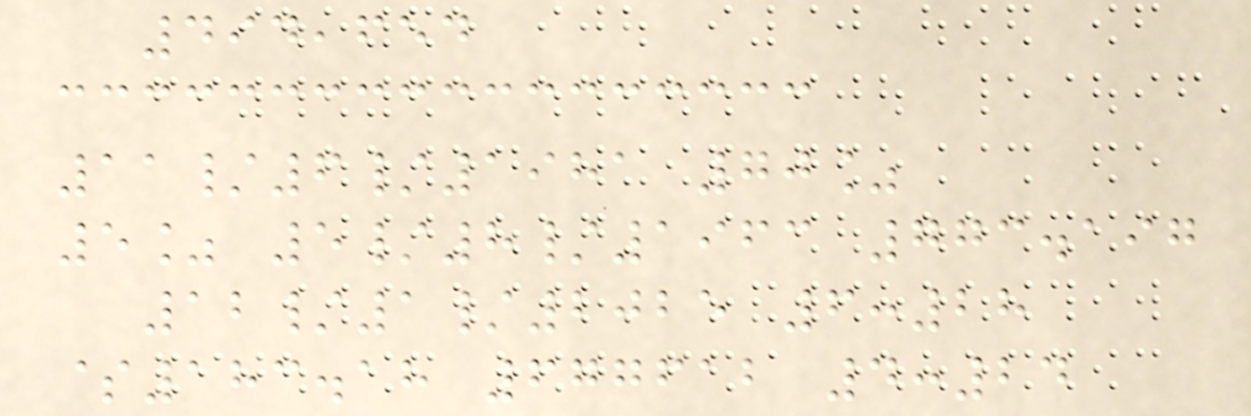494,654
11/6/1981 70%
5% 5/8/1963 773.197
12/1/2025 6:28
$183.18 677612 4:24
